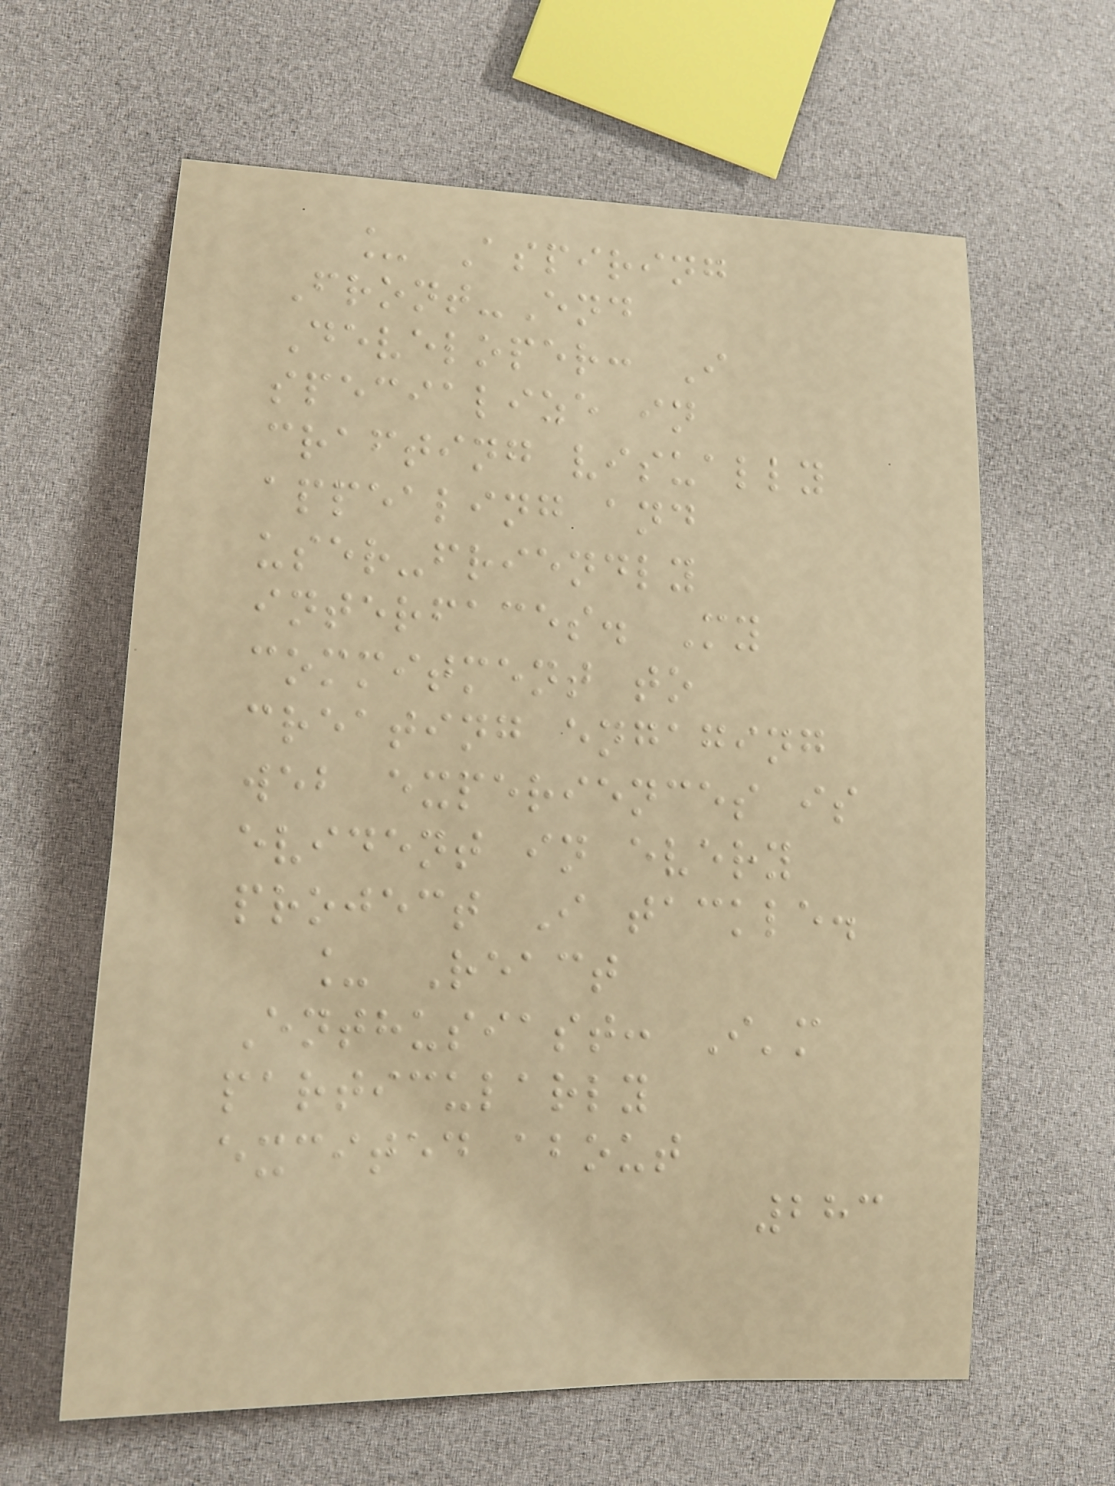_ Aspiring
Front-End
Developer: I
specialize in
crafting visually
appealing and
user-friendly
interfaces. My
commitment to
creating engaging
web experiences is
evident in every
project I tackle.
_ React
Enthusiast: I'm
particularly
excited about
283
